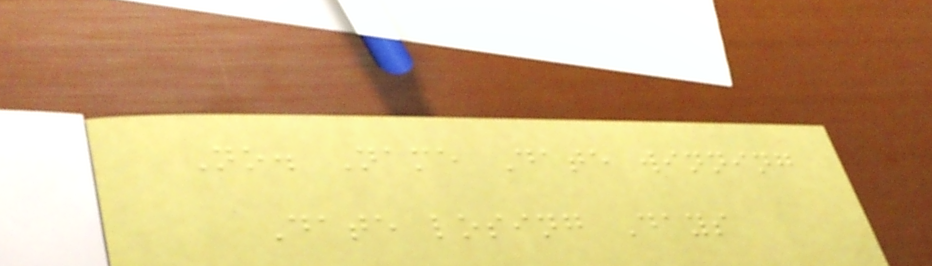No. Name Date winning
Date losing Days
